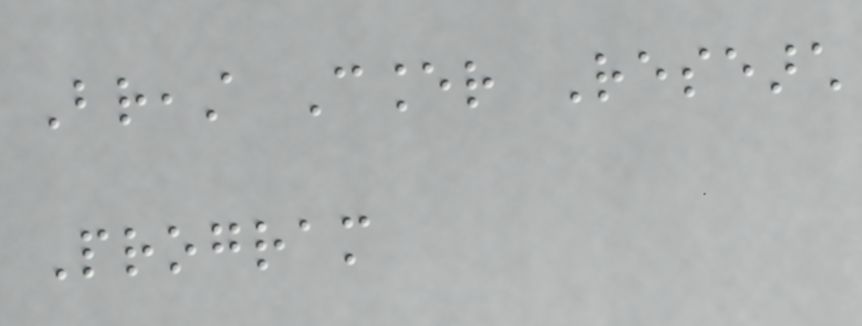Breast Cancer Research
Program
